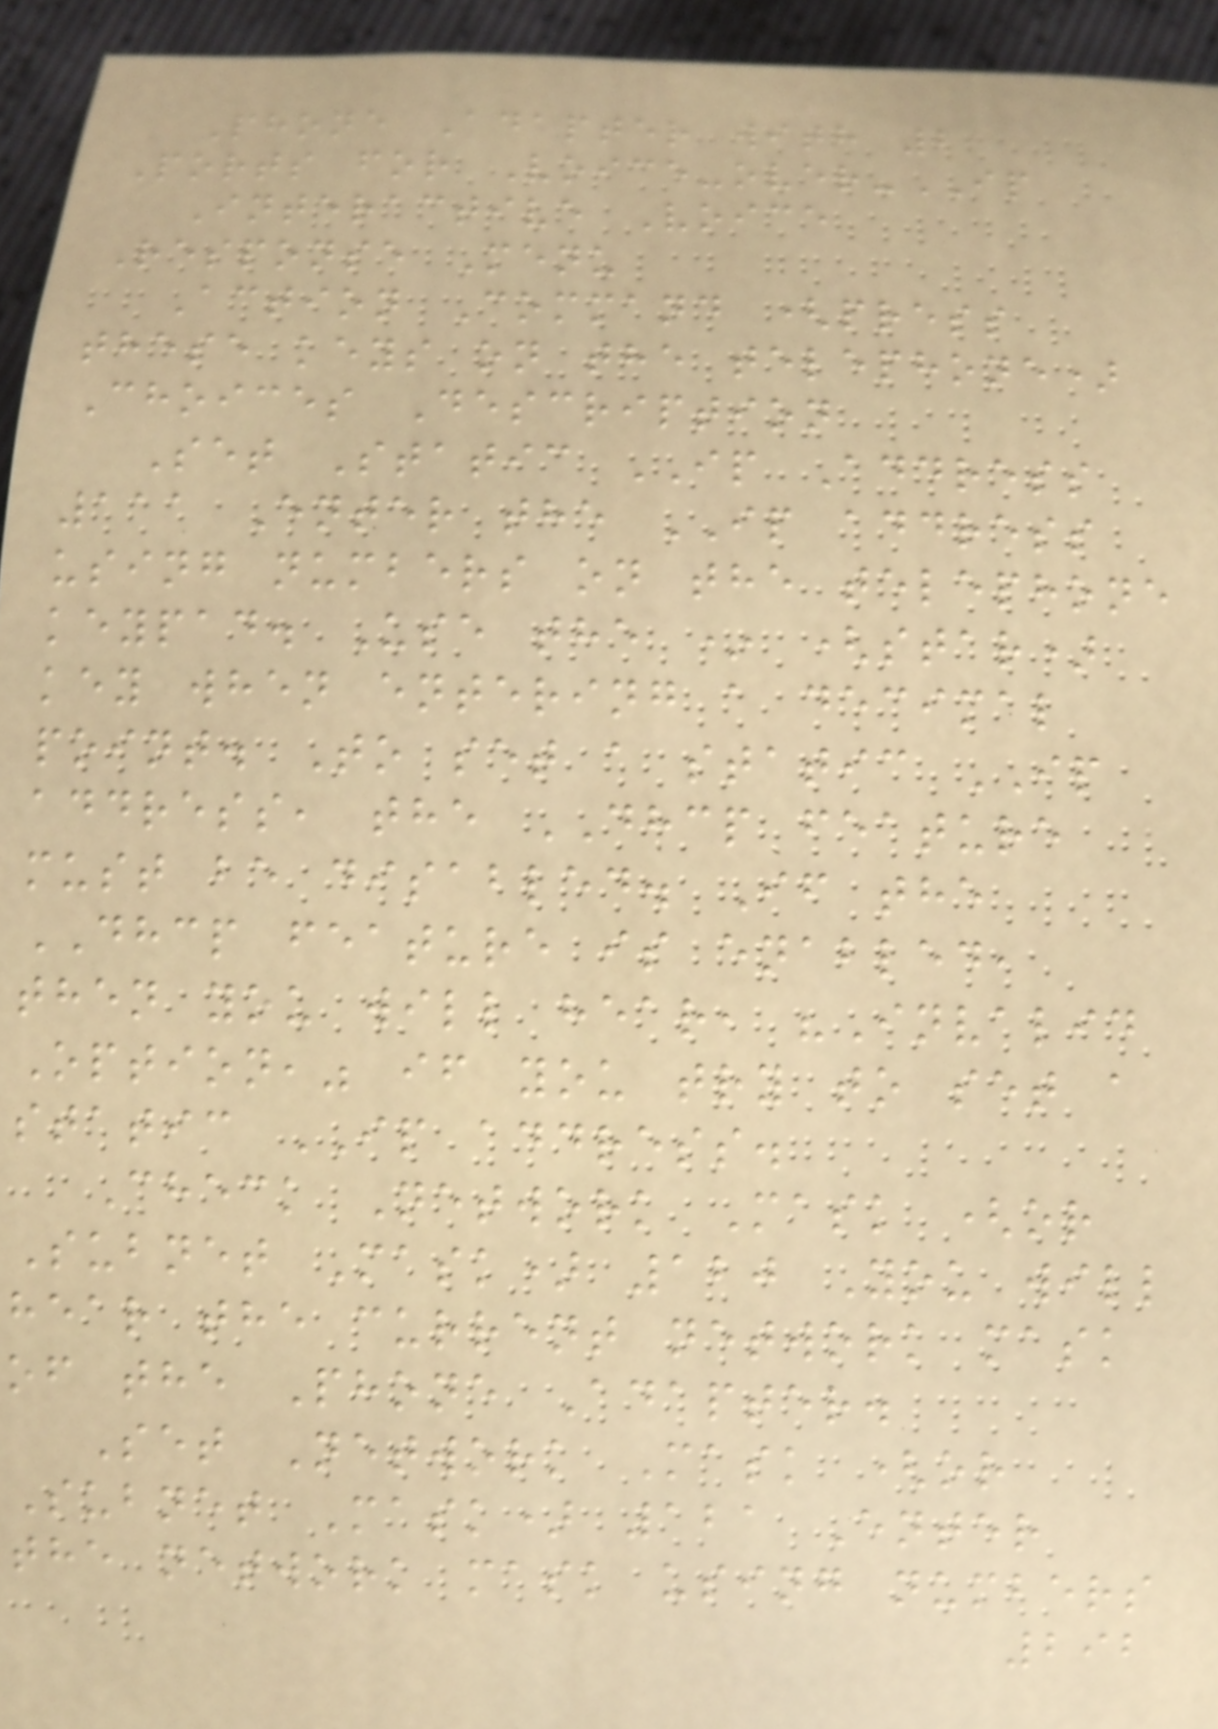Phone Adapter with 2
Ports for Voice-over-IP
Interactive Voice
Response Menu
Action Command (press
these keys on the telephone)
Choices Description
Set Static IP Address
111 Enter the IP address
using numbers on the telephone
keypad. Use the * (star)
key when entering a decimal
point. To set a static IP
address, the DHCP feature
must be disabled. If the
DHCP feature is enabled,
then you will hear, "Invalid
Option," if you try to set a
static IP address.
Check Network Mask (or
Subnet Mask) 120 You will
hear the current network mask
of the Phone Adapter.
Set Network Mask (or
Subnet Mask) 121 Enter
the network mask using numbers
292
